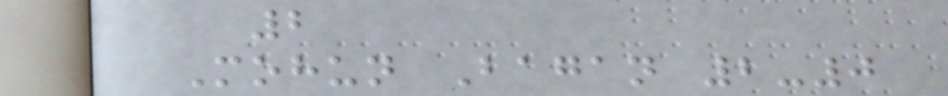2
Mohun Bagan 2-0
